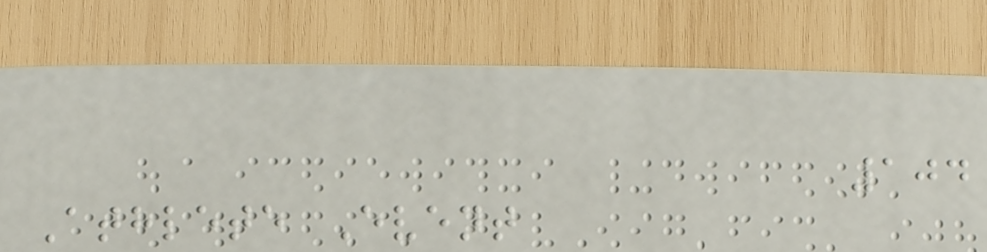104
Athlete Event
